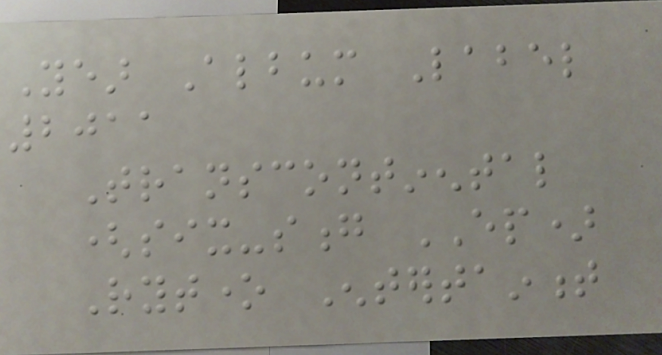Year Album Label
2011
Transcontinental
(six-song EP)
Rytone Entertainment
